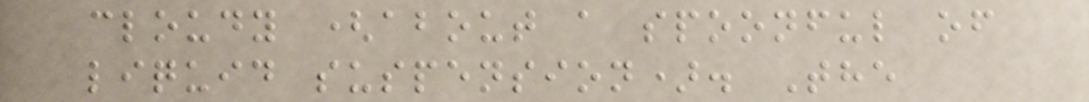cloudy (about a spoonful of
liquid suspension). The
